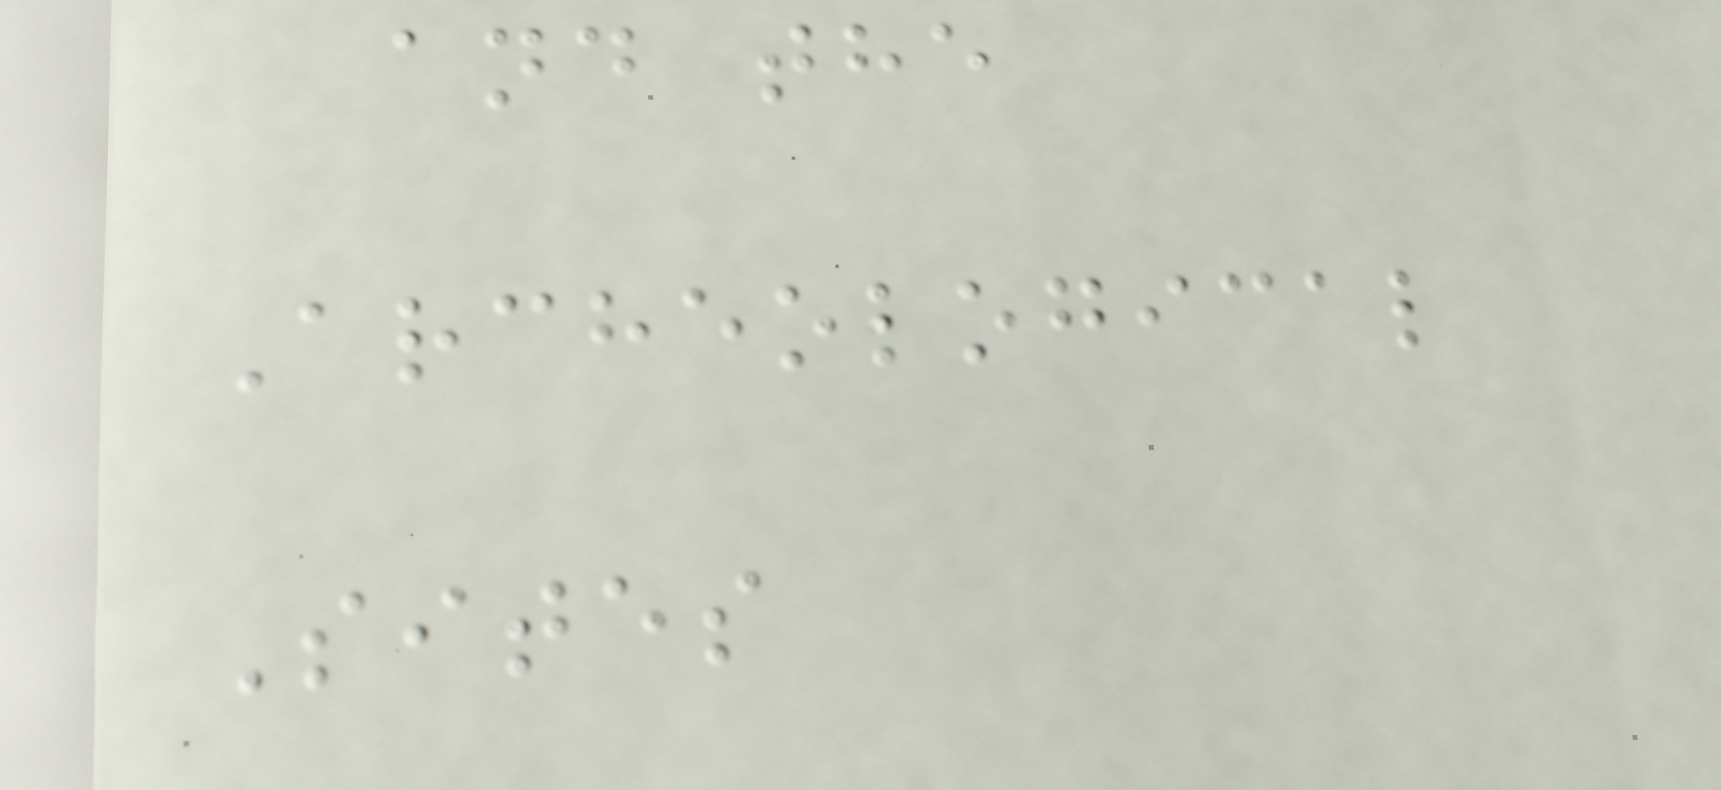and the
Archeological
Sites
